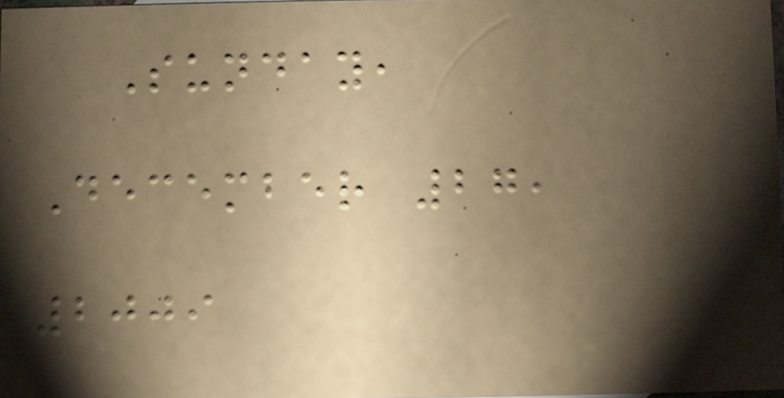Sunday,
December 27,
2009
